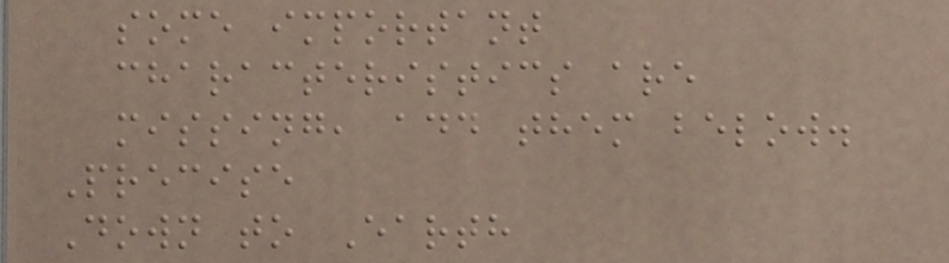some important
characteristics are
missing, add them below.
Precise
Down to Earth
